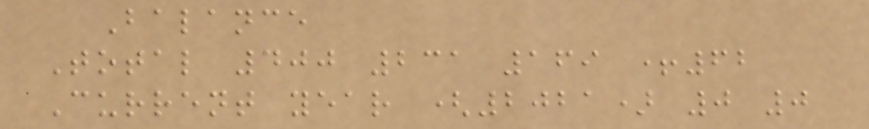Balance
Total 400 231 169 +62
Current year (2021) 0 0
